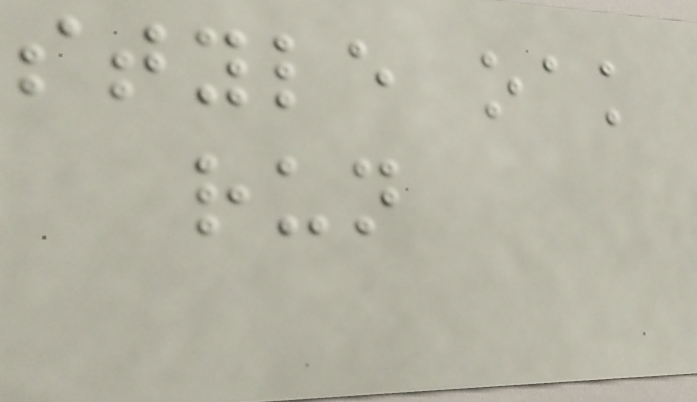style oak
run
